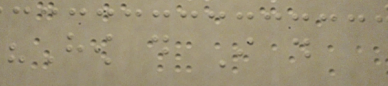"How do I do
